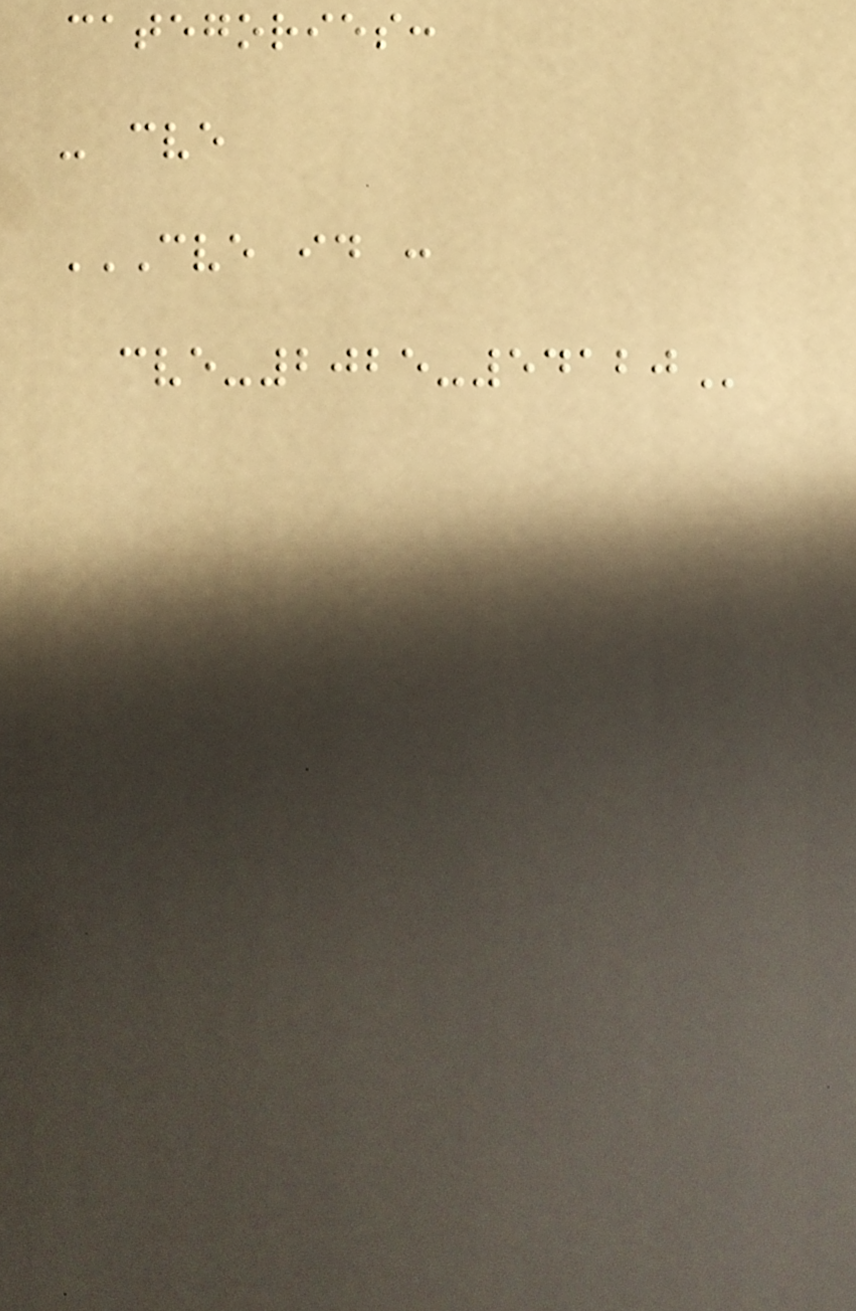categories:
- cve
CVE ID :
CVE-2025-54120
